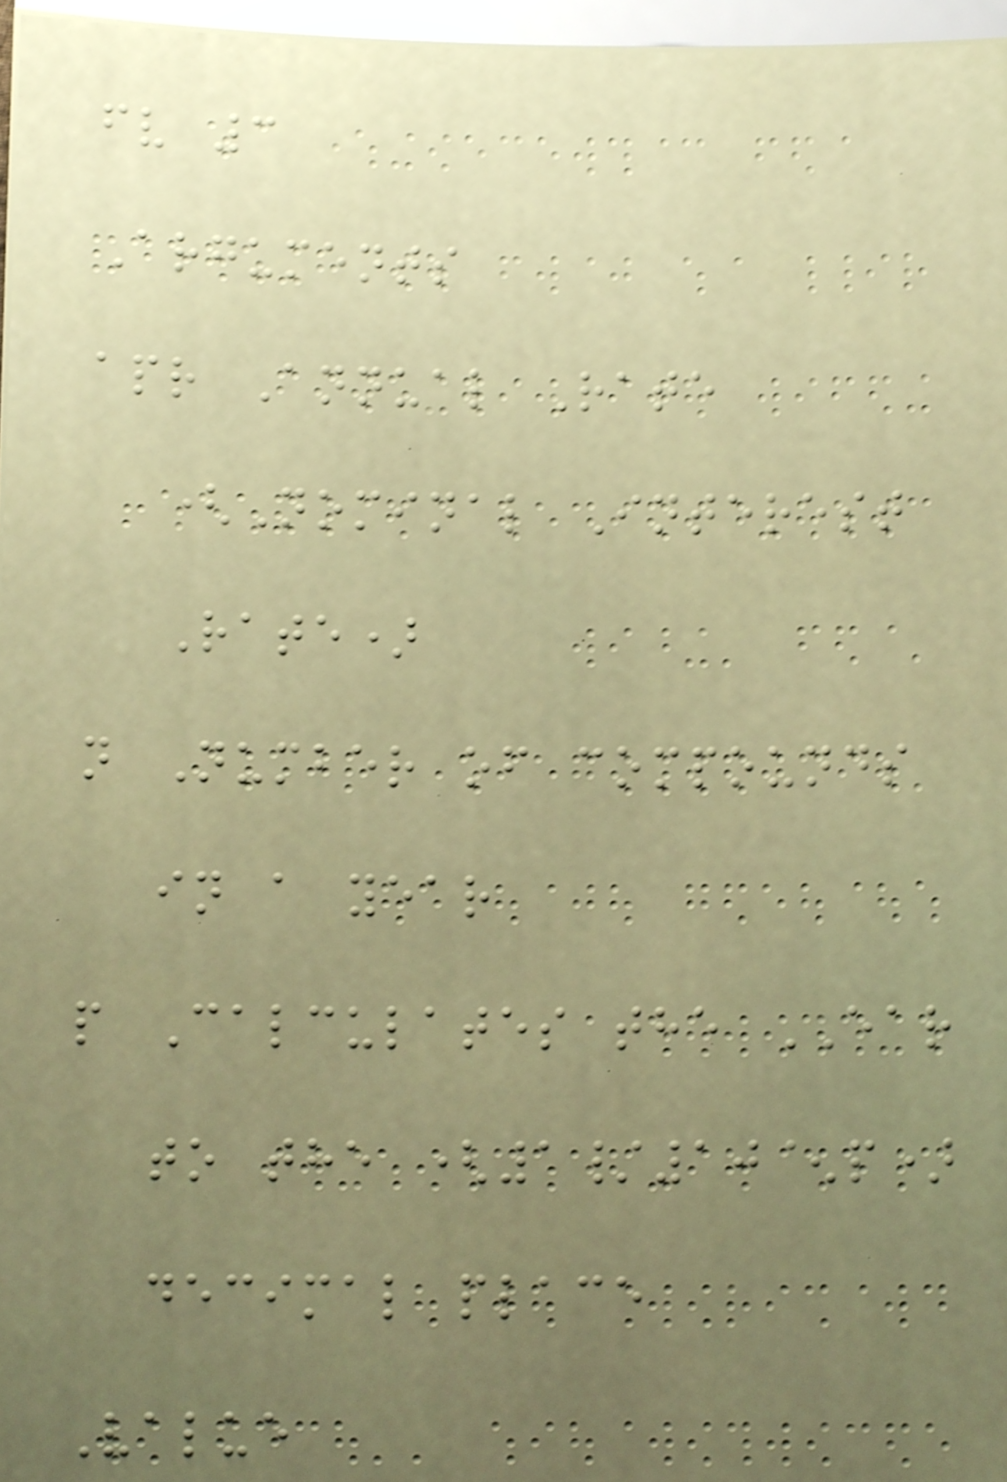fv 3
Arguments
apr Annual Rate
(Nominal Interest
Rate)
n Number of compounds
in a year
p Calculates the EAR
to the (1/10^p)
decimal place
Value
